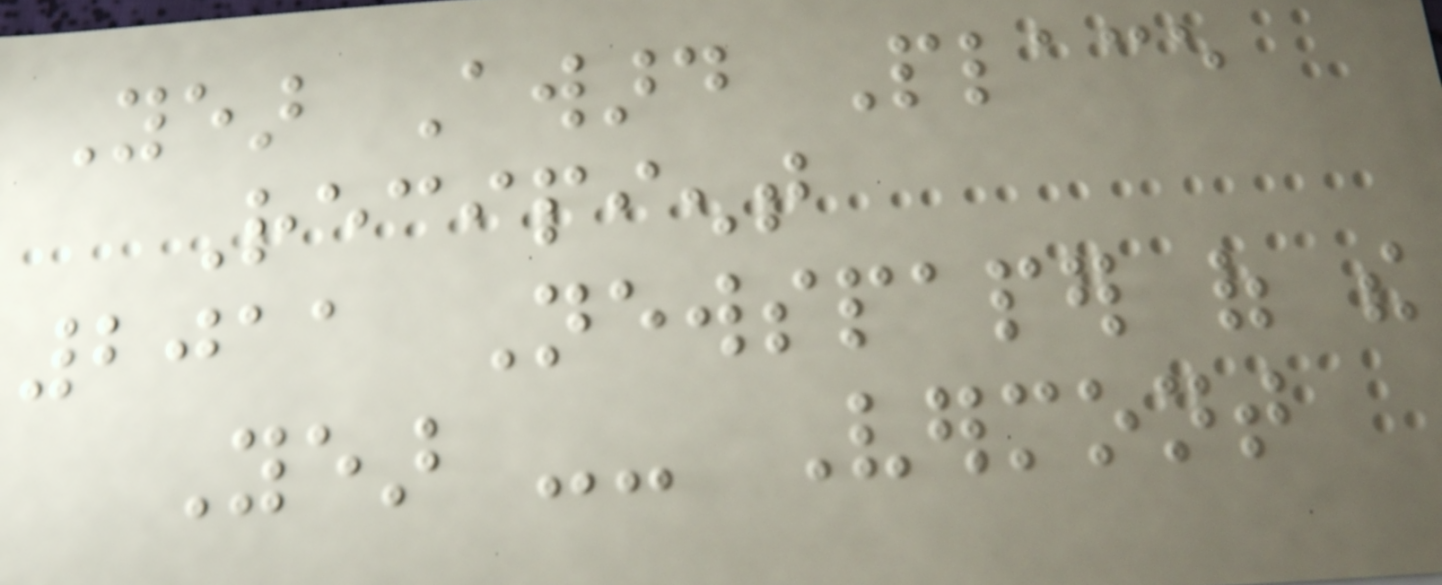Year Award Place
Recipient
2011 Newspaper of the
Year -- Vermont
